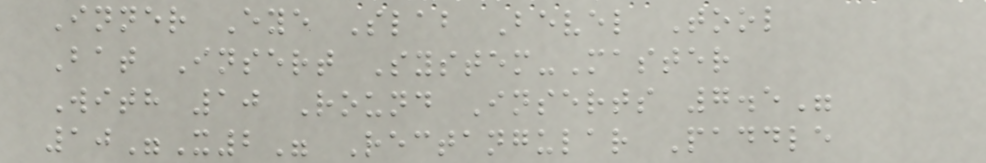Inner Eye Slab Bevel Tool
Bat Insert System-Master
With 10 Round Inserts 7.5"
10"X2" Rectangular Paddle
